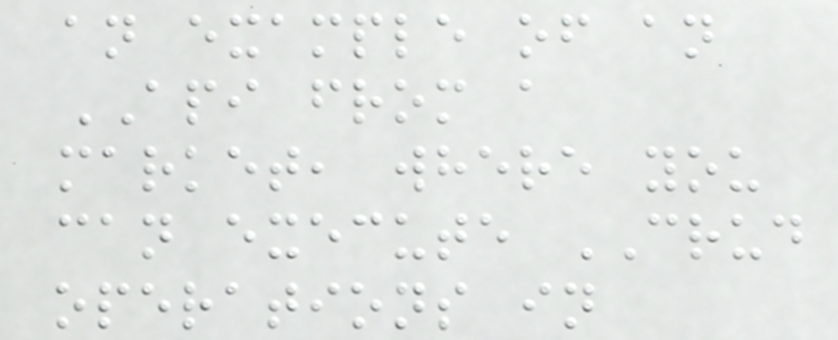an example of an
API from a
market, where you
can execute CRUD
operations in
